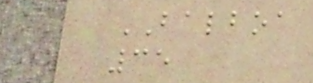BALBOA
35
